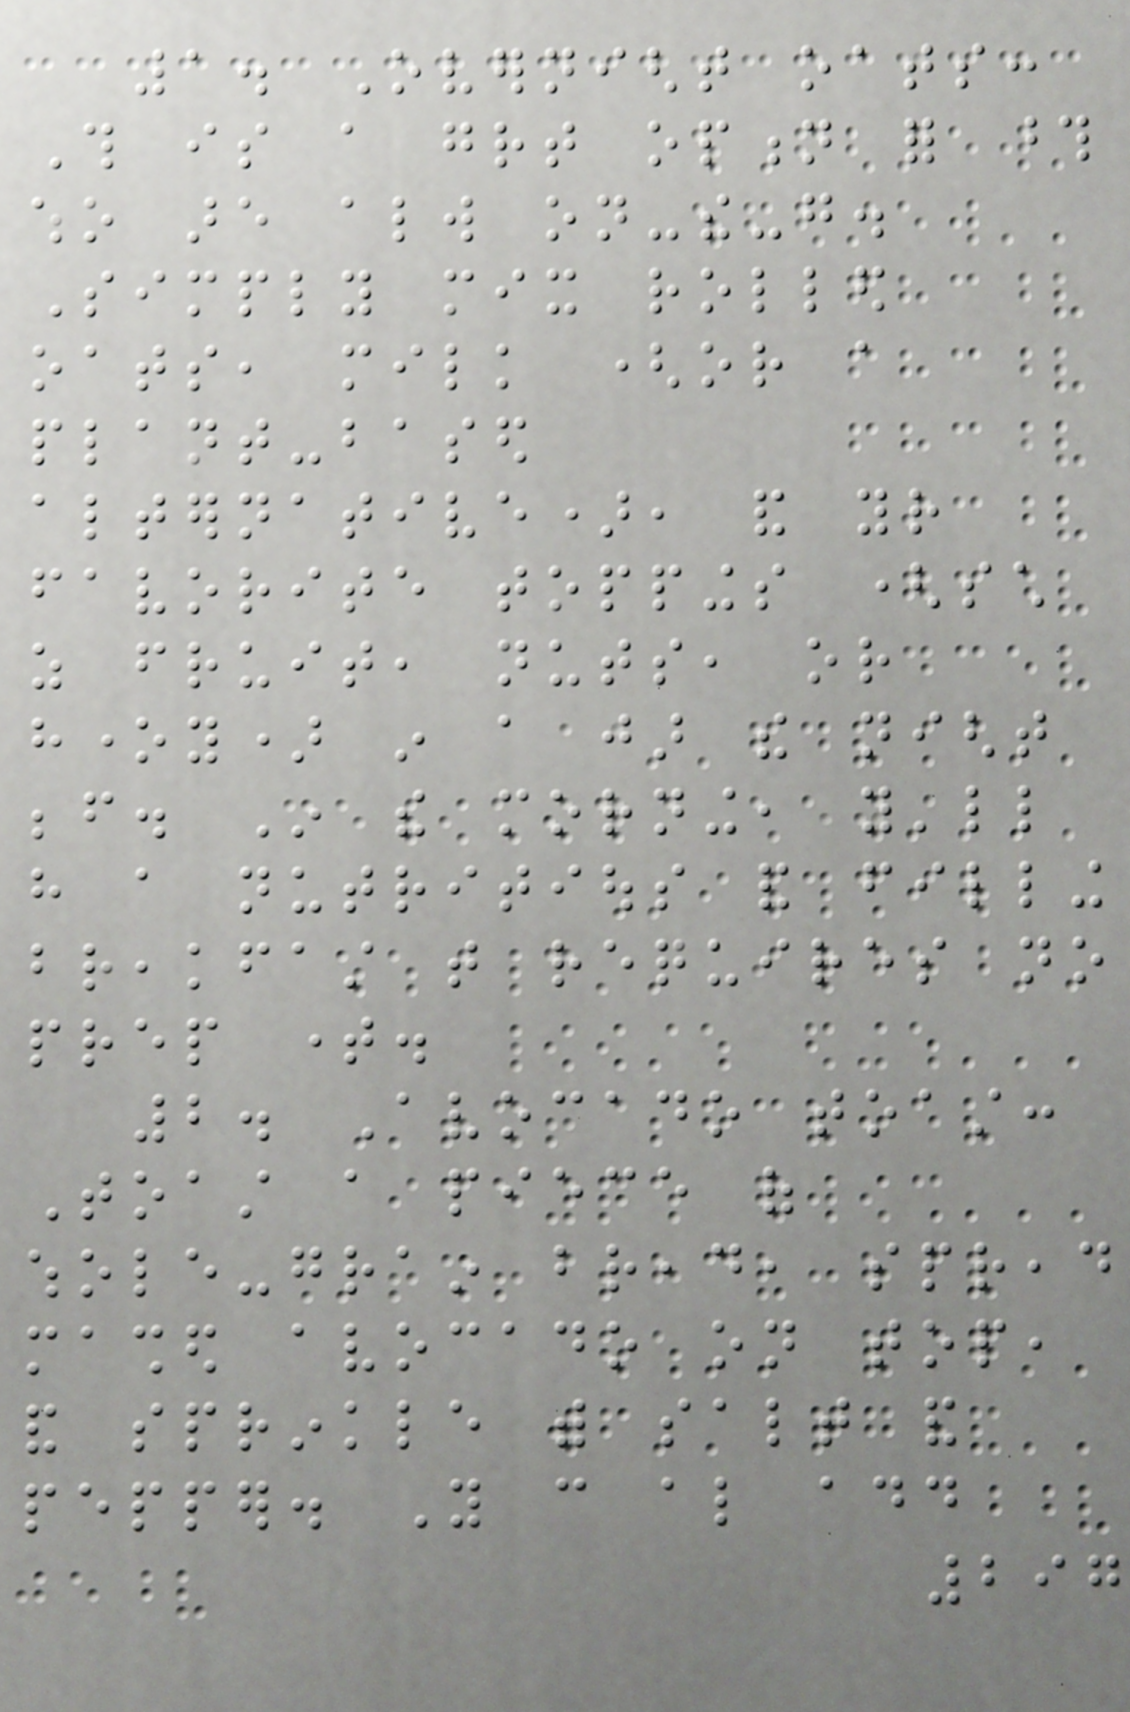1. Overnight oats:
This is a great option for those
who are always on-the-go.
Simply mix rolled
oats, milk (or a
plant-based
alternative), and your
favorite toppings (such
as fruit, nuts, or
honey) in a jar the night
before. In the morning, you'll
have a nutritious and filling
breakfast that requires no
prep time.
2. Avocado toast:
Toast a piece of
whole-grain bread, spread
mashed avocado on top,
and sprinkle with salt and
pepper. You can also add
297
